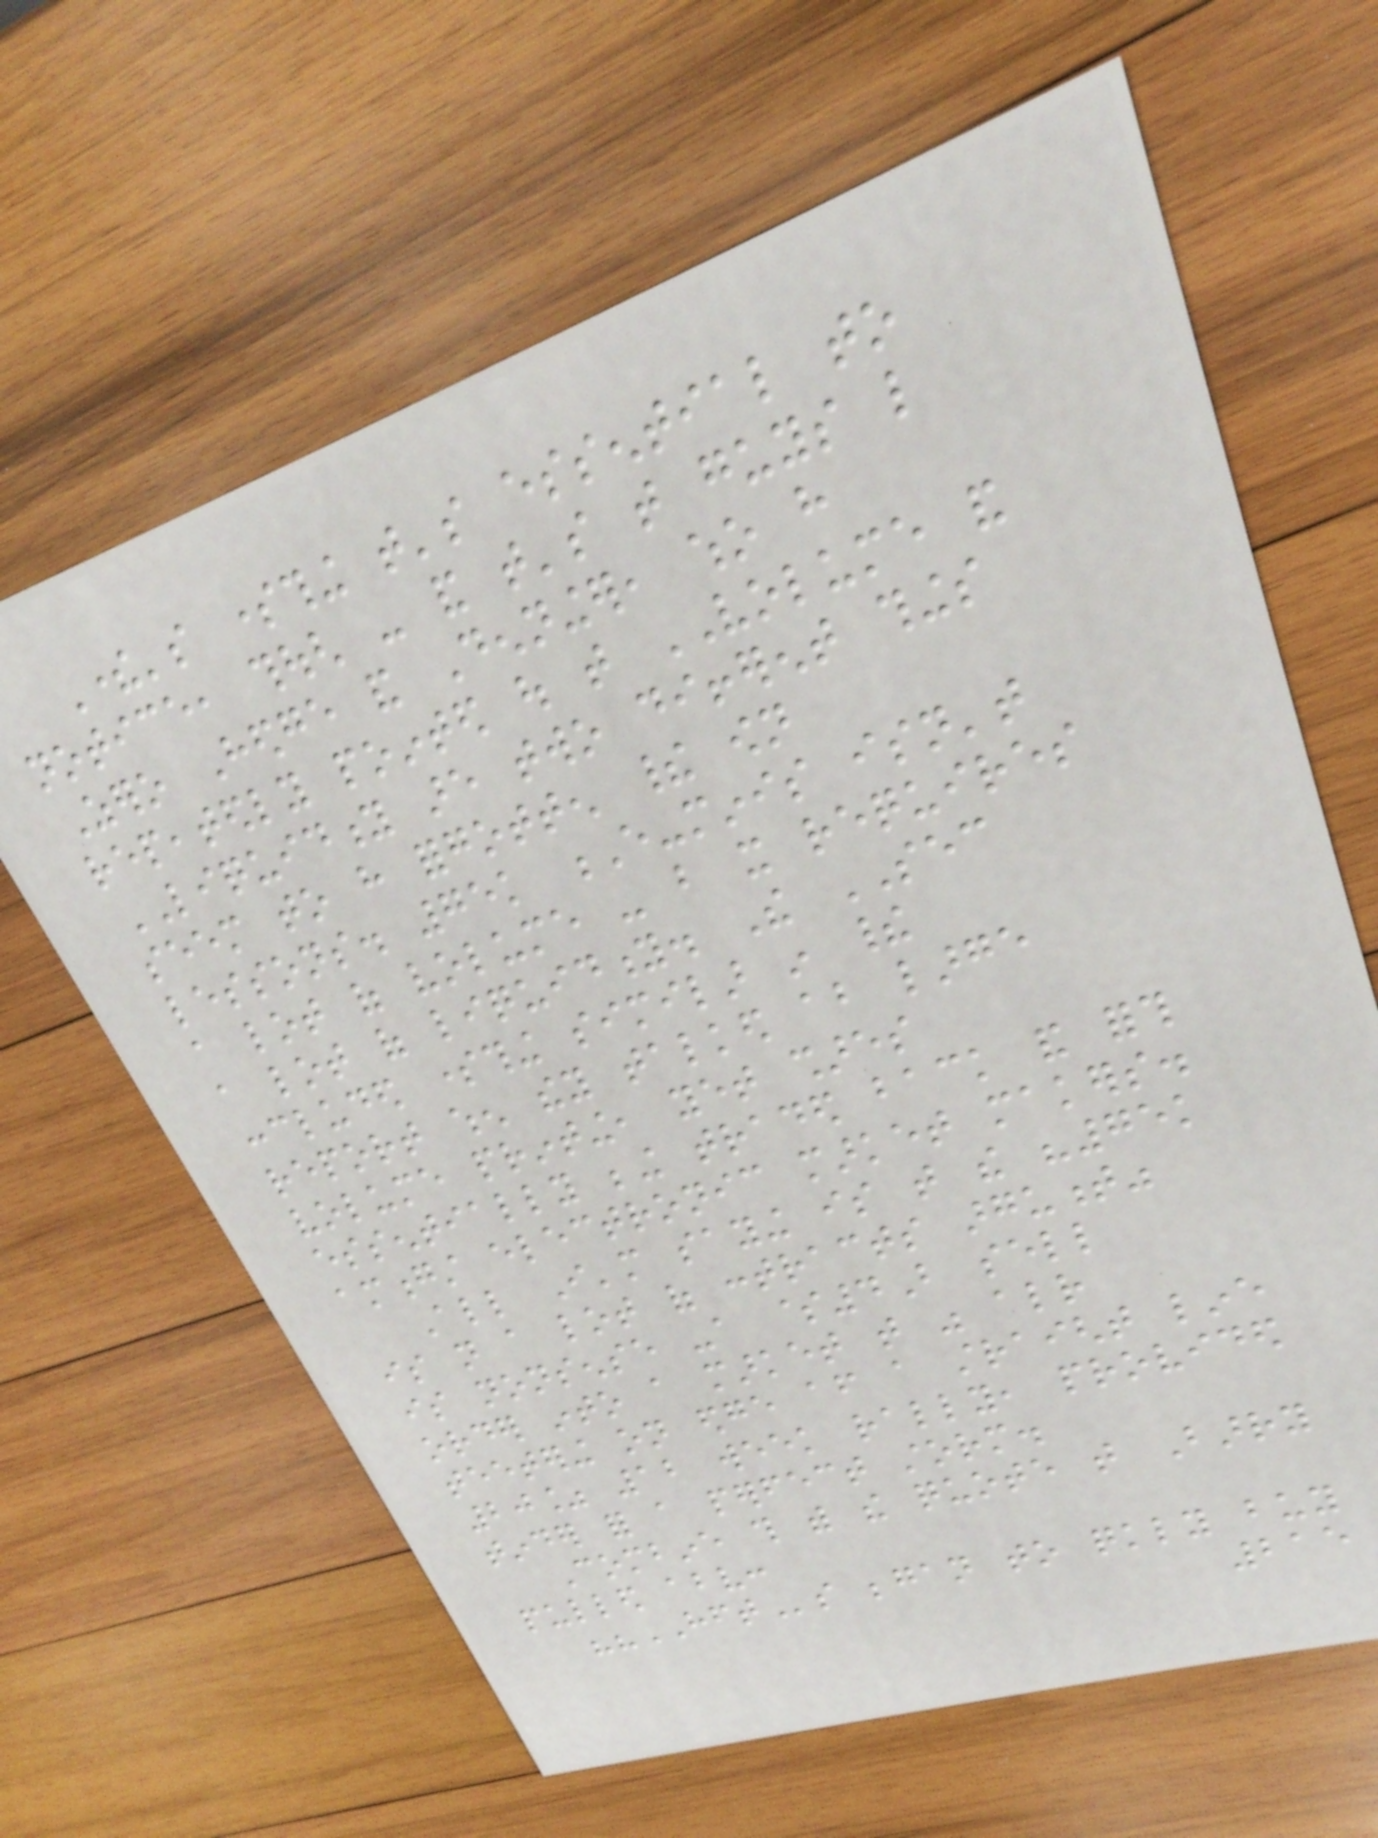There's something that's essential to
notice, though - and that's that guys like
Zero Hedge and Denninger, who have
repeatedly pointed out that VOLUME and
LIQUIDITY are two different things
seem to have forgotten their own
lessons. 75k E-minis isn't
a lot of volume - but it requires
a lot of liquidity. The SEC
concluded something similar in their
report when they talked about large
volume printing, yet shares
essentially being traded back and forth
amongst electronic market makers.
All I'm saying is that the "75k
is not a lot of contracts argument"
is nonsense -a $4B sell
order into a market that was already
teetering on edge after a straight line
20% 12 week rally, provided
tinder for a perfect storm.
Combine this with the quote that Barry
pulled above:
""HFTs began to quickly buy
215
